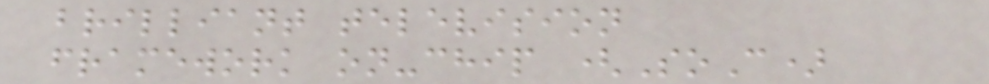brilliant television
framework on-chip (SoC)
